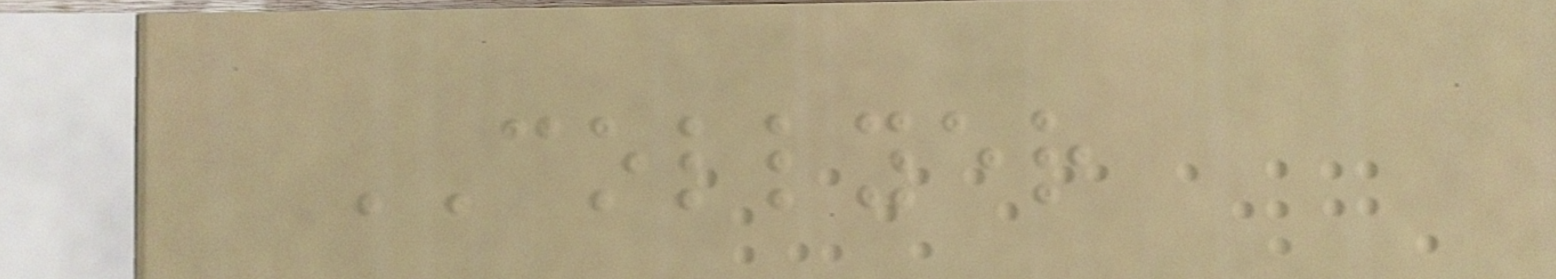COLLYER
